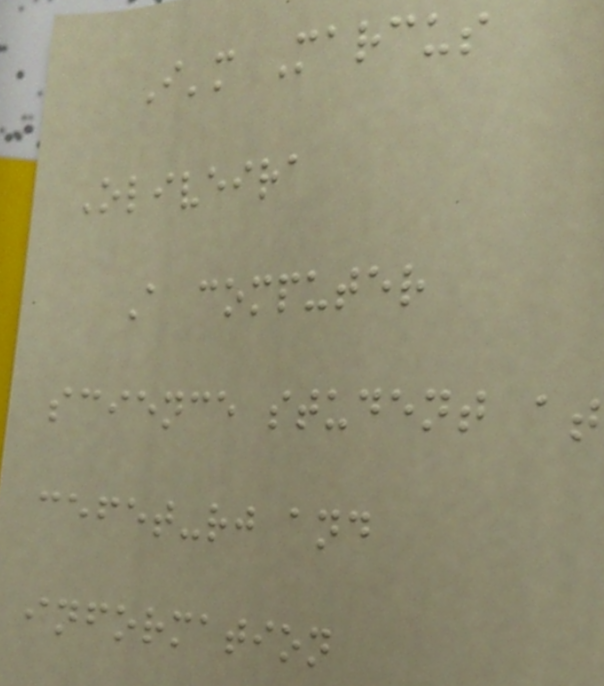I'm Marcus
Oliveira
A computer
science student at
cefet-rj and
information
